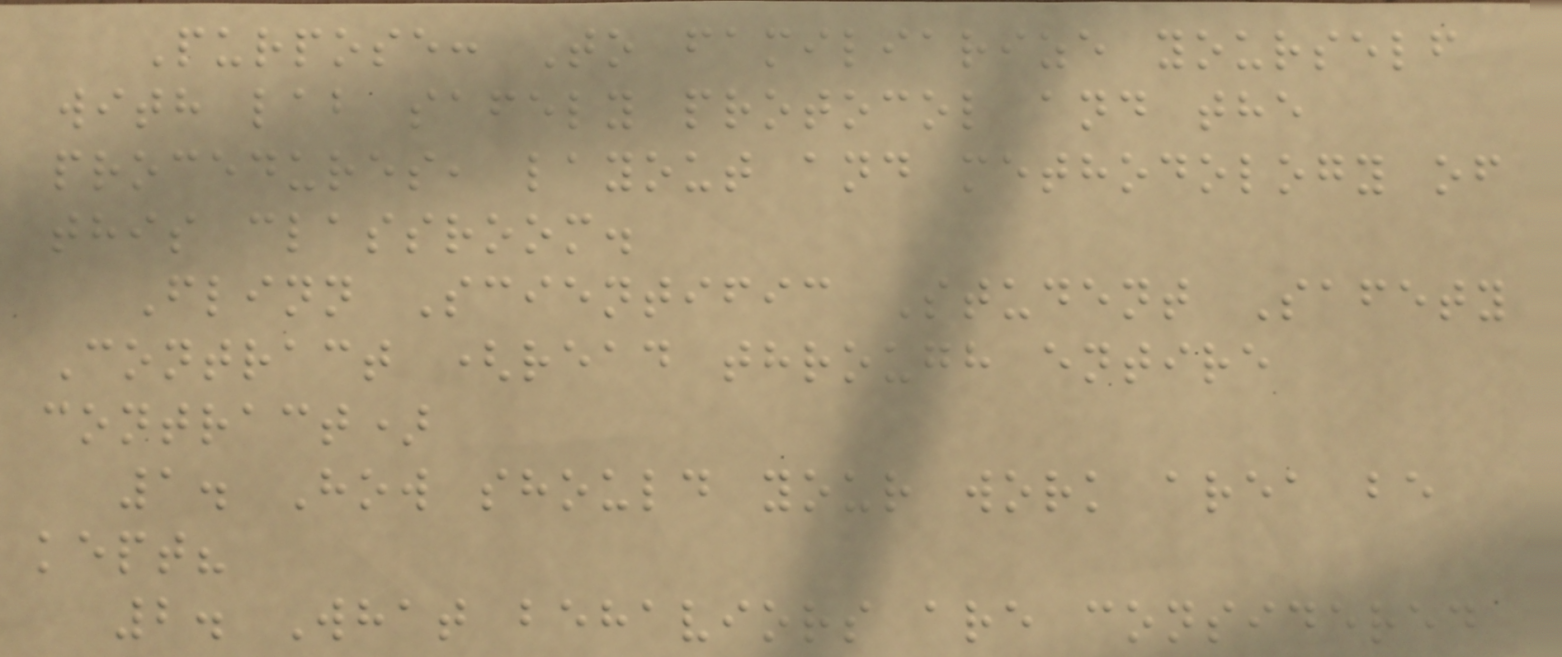Purpose: To familiarize yourself
with lab safely protocol and the
procedures, layout and methodology of
this classroom.
Flinn Scientific Student Safety
Contract (read through entire
contract)
1. How should your work area be
kept?
2. What behaviors are considered
